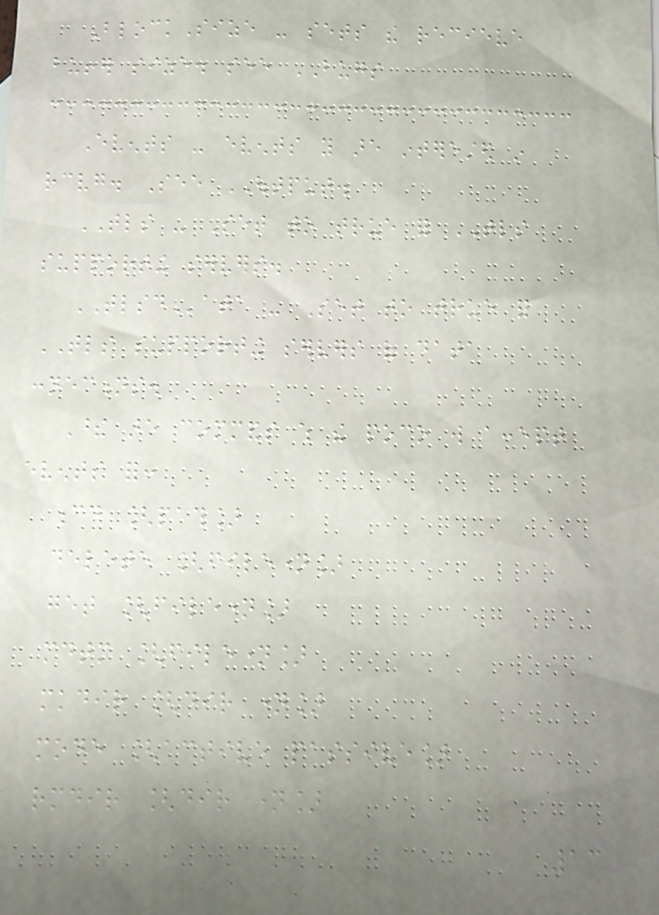BlockSize - sets the recieve
buffer size. see BUGS
Events - events you are interested in
receiving. See OUTPUT.
TLS - Set to true for TLS
supporting servers.
TLSData - Set to true for
TLS supporting servers of data
connections.
These are commands which the poco will accept
events for:
cd [path]
delete [filename]
get [filename]
mdtm [filename]
mkdir [dir name]
mode [active passive]
rmdir [dir name]
13
